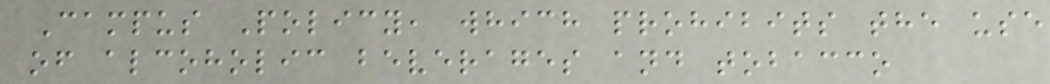Campus Policy, which prohibits the use
of alcoholic beverages and tobacco
